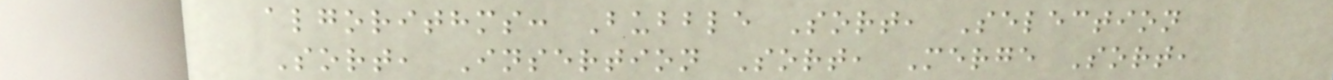algorithms: Bubble Sort, Selection
Sort, Insertion Sort, Merge Sort,
